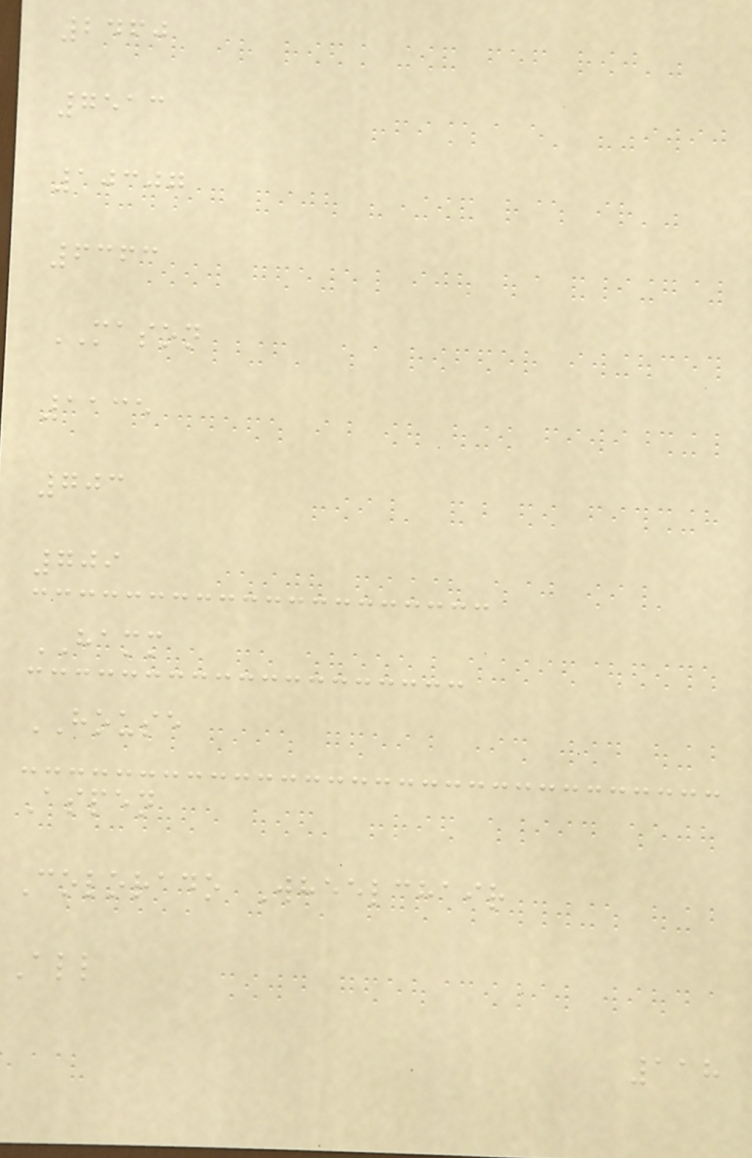2460
7513
10307
6363
MASON
1135
703
709
HAMM
HOUSE
Aspen
Colorado Wheelchair
All
118
